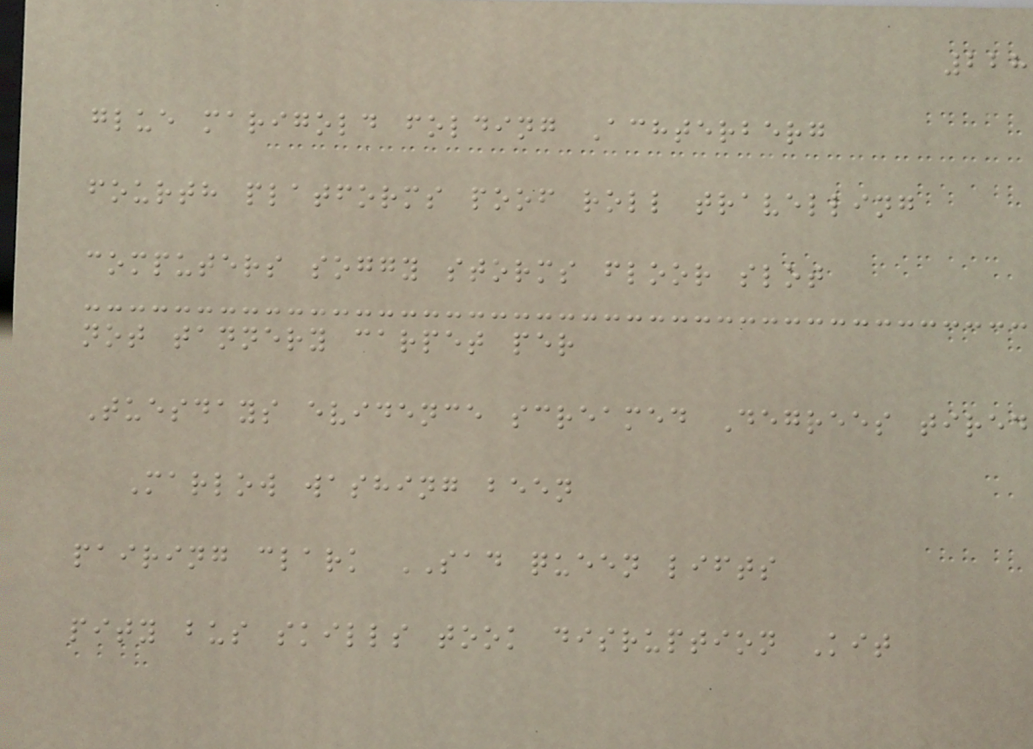228
glue marigold folding Achterberg
fourth platforms poof roll travelling
computers soggy storms floor slot
not tannery carpet per
Tuesdays evidence screamed Degrees tired
Marlow washing been
pairing clark SAD queen lifts
pity bus skills took disruption Kit
